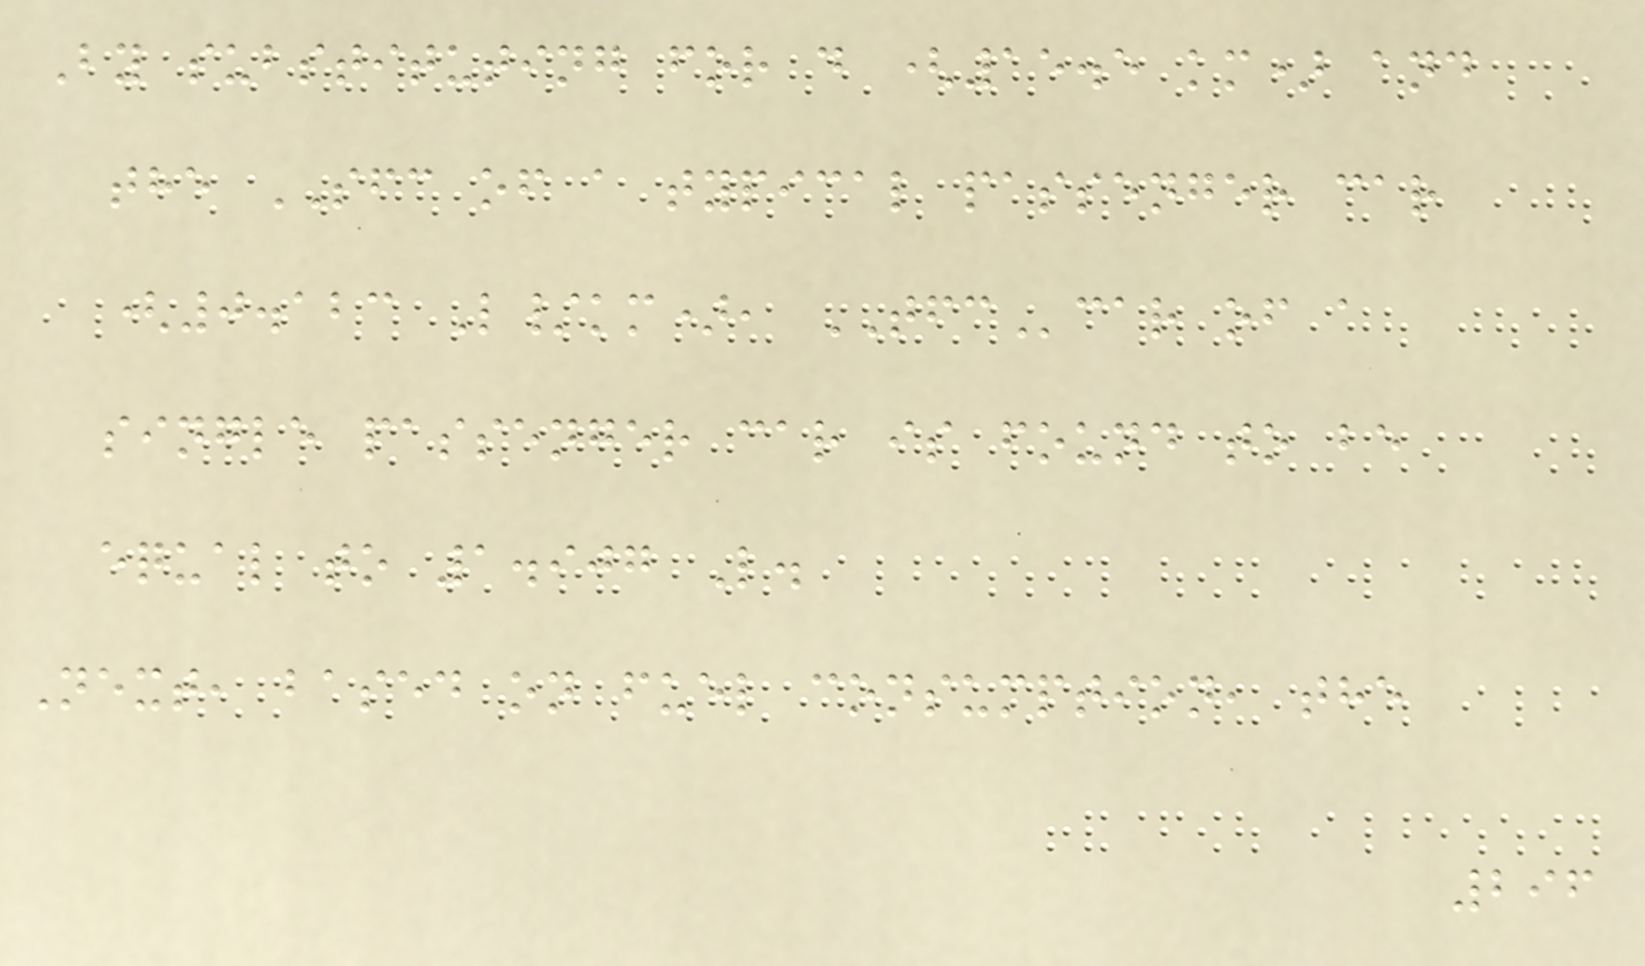By substituting for d (15.5 km) and
the SFC of a typical passenger car
(0.123 L/km), TFCcar of a
single passenger car is found to be
equal to 1.907 L.
Next, based on fuel consumption, the
296
